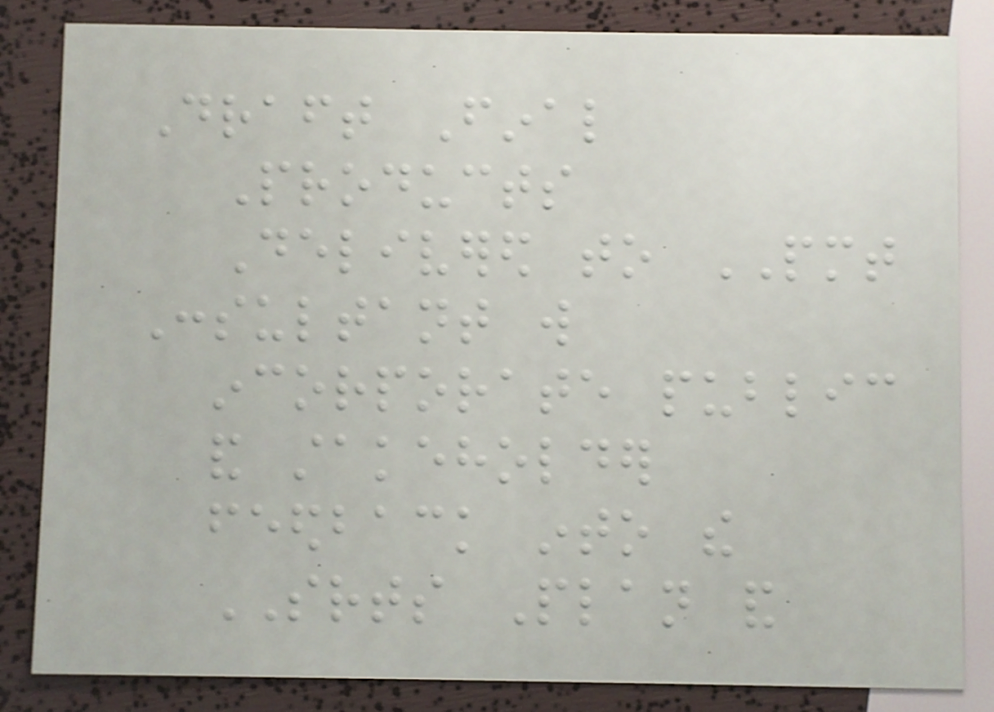Draft Final
Products
Delivered to PMT
Consultant will
incorporate public
and stakeholder
feedback into the
SRTS Plan and
